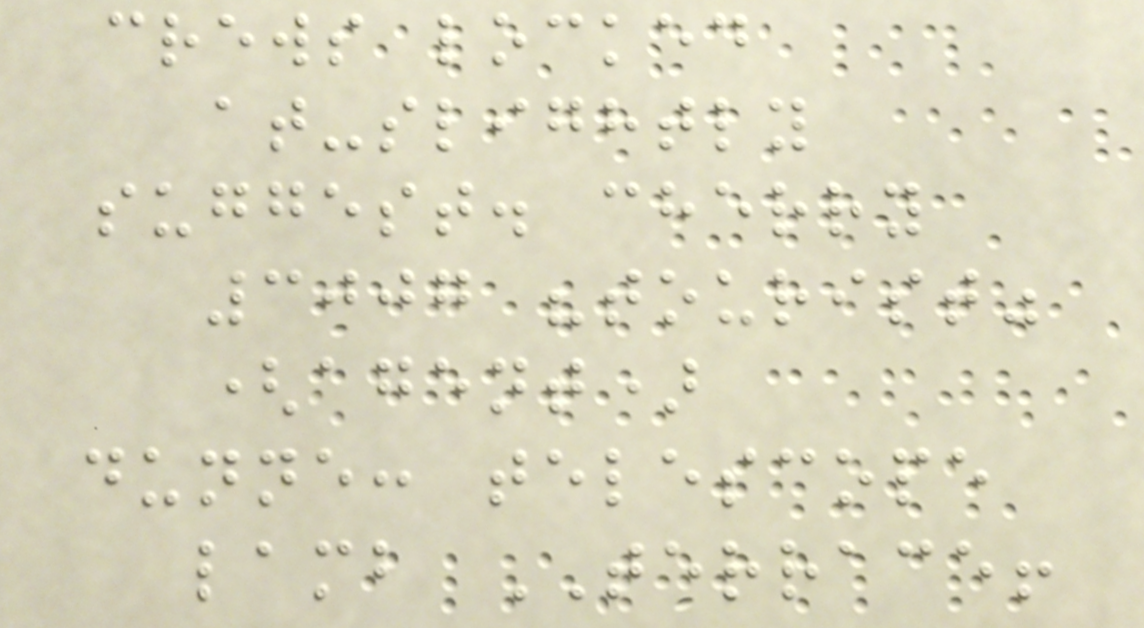crews locked
at-slightly
suggest. cherry
3007 "tourist"
(agent)
dunne: telescope
lamb TERRACE!
